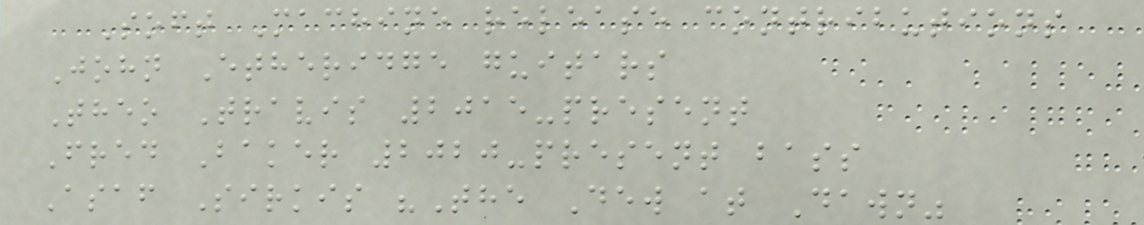Soft Machine release contributions
John Etheridge guitars
Theo Travis 2015-present
Fred Baker 2020-present bass
Asaf Sirkis "The Dew at Dawn"
